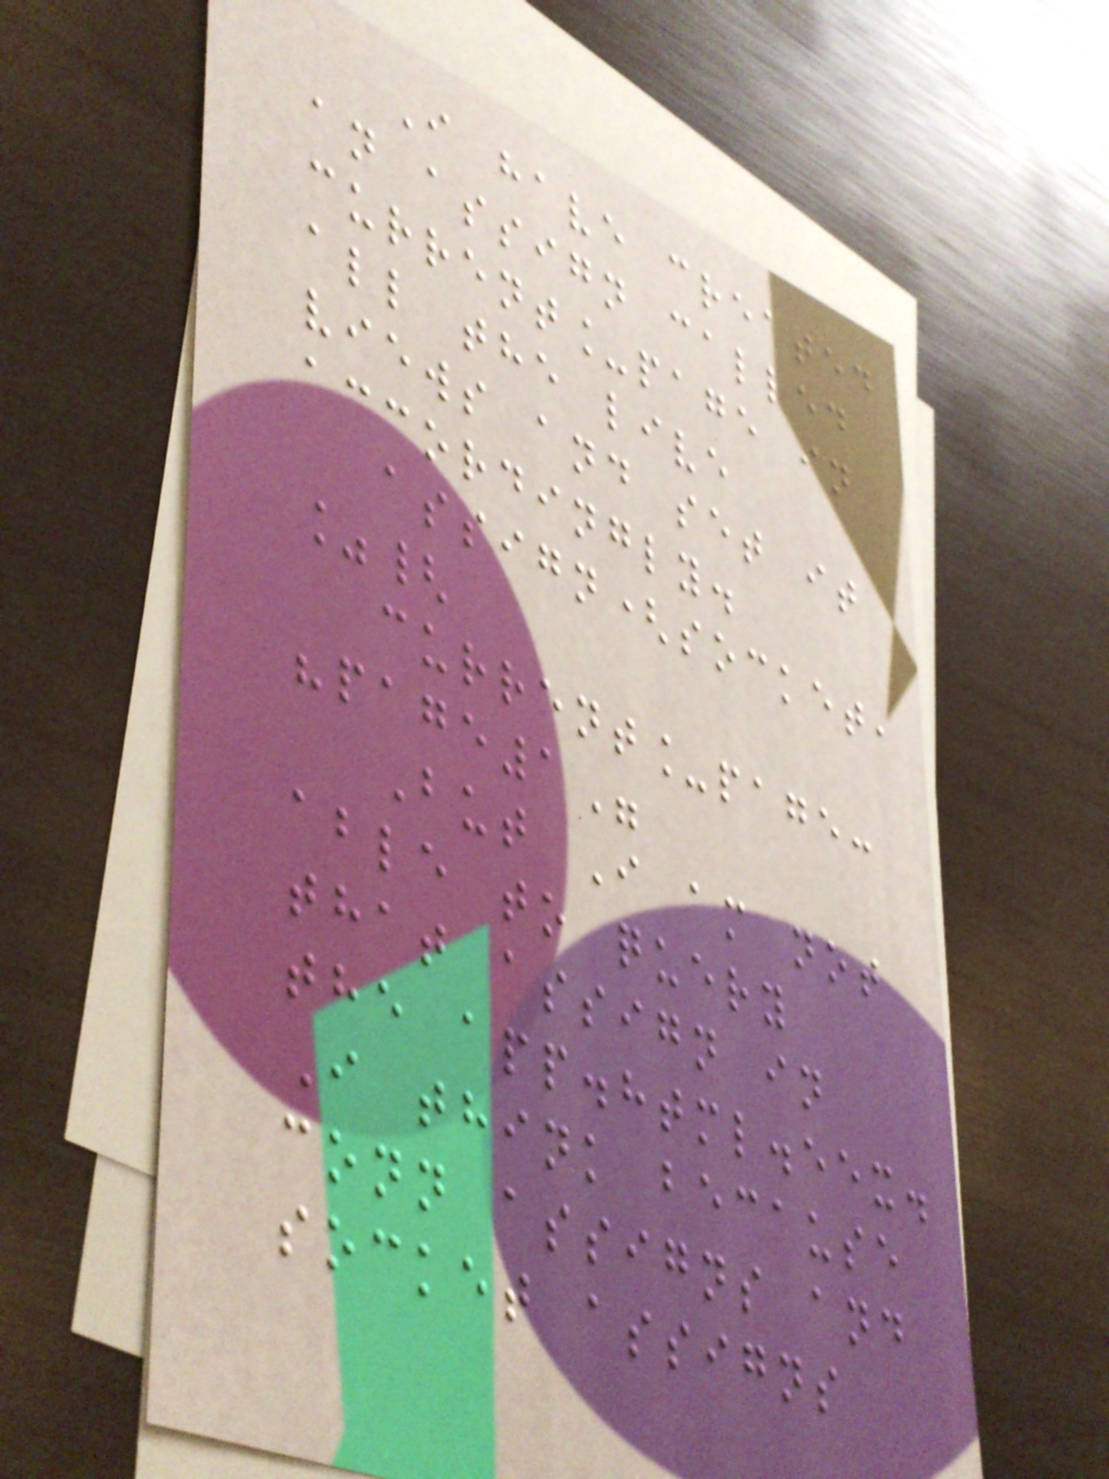I have created
an assign called
current_page in
all the live
views and set it
accordingly.
assign(socket,
%{
current_page:
"page1"
But I am not
able to query
that assign in
the app.html.eex.
I think because
conn assigns and
socket assigns
